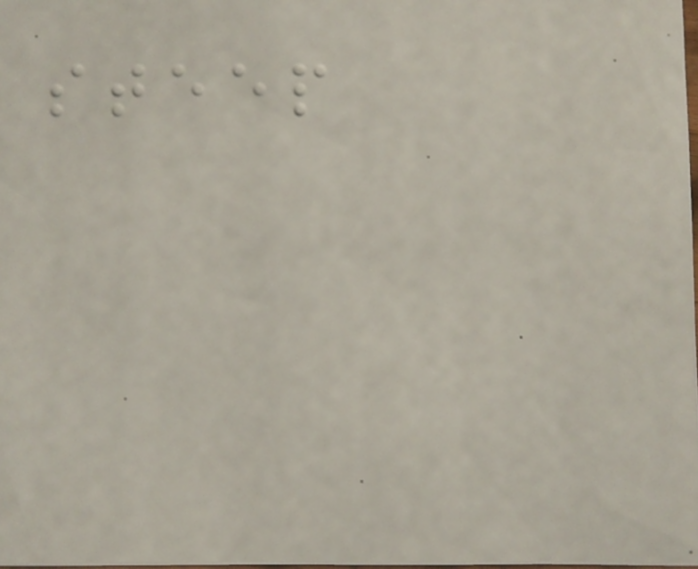steep
